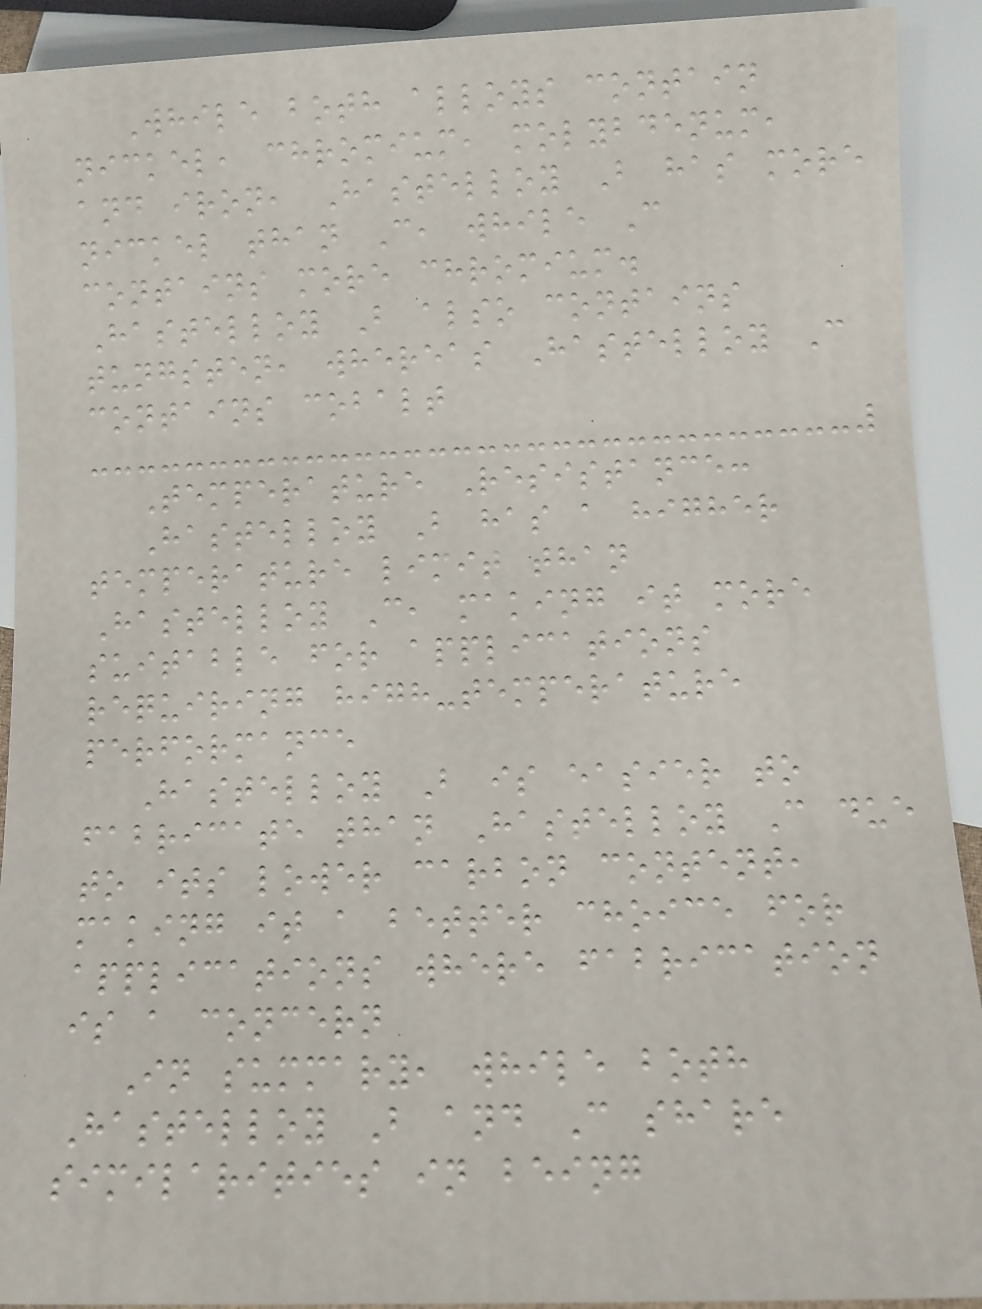While both alloys contain
nickel, chromium, molybdenum,
and iron, Hastelloy B has more
nickel than C, while C
contains more chromium.
Hastelloy B also contains
tungsten, whereas Hastelloy C
contains cobalt
Temperature Resistance:
Hastelloy B has a higher
temperature limit than
Hastelloy C, making it more
suitable for applications
requiring high-temperature
performance
Hastelloy B is easier to
fabricate than Hastelloy C due
to its lower carbon content,
making it a better choice for
applications where fabrication
is a concern
In summary, while both
Hastelloy B and C share
similarities in being
